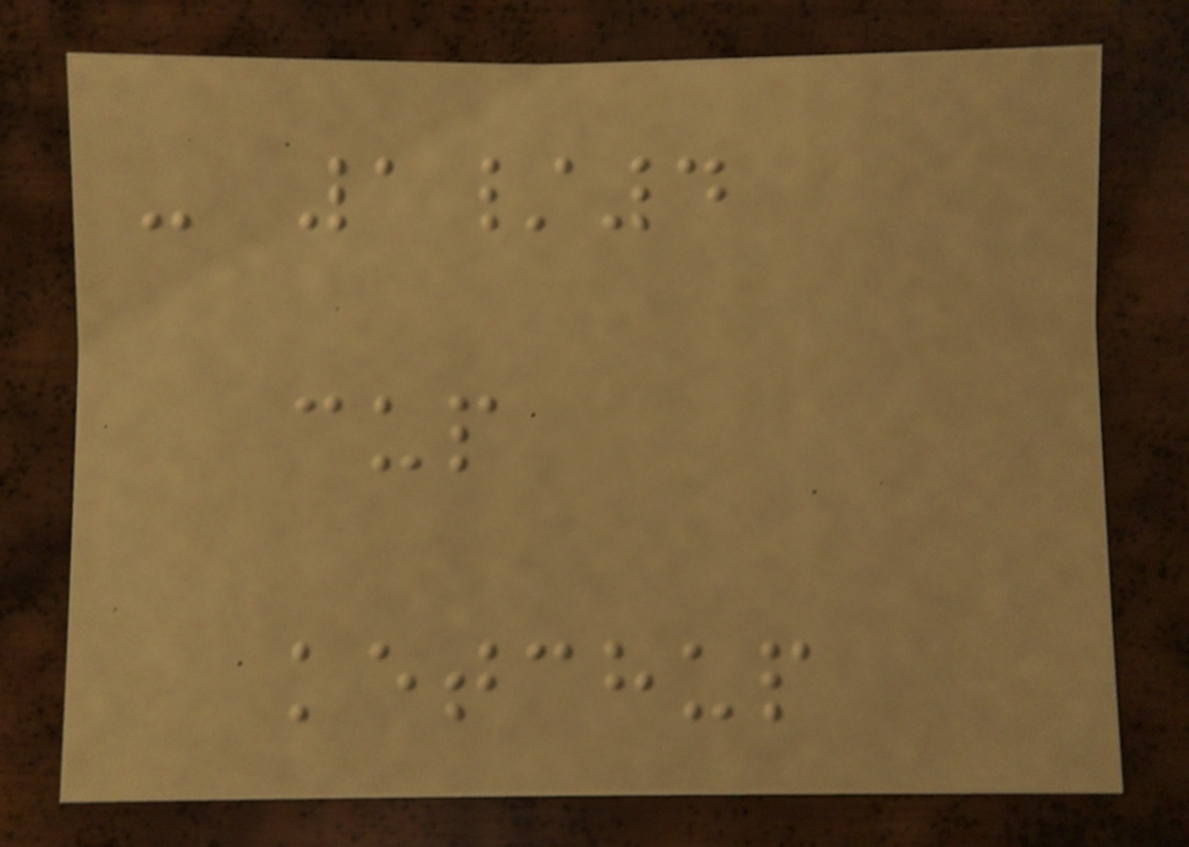- 1/4
cup
ketchup
